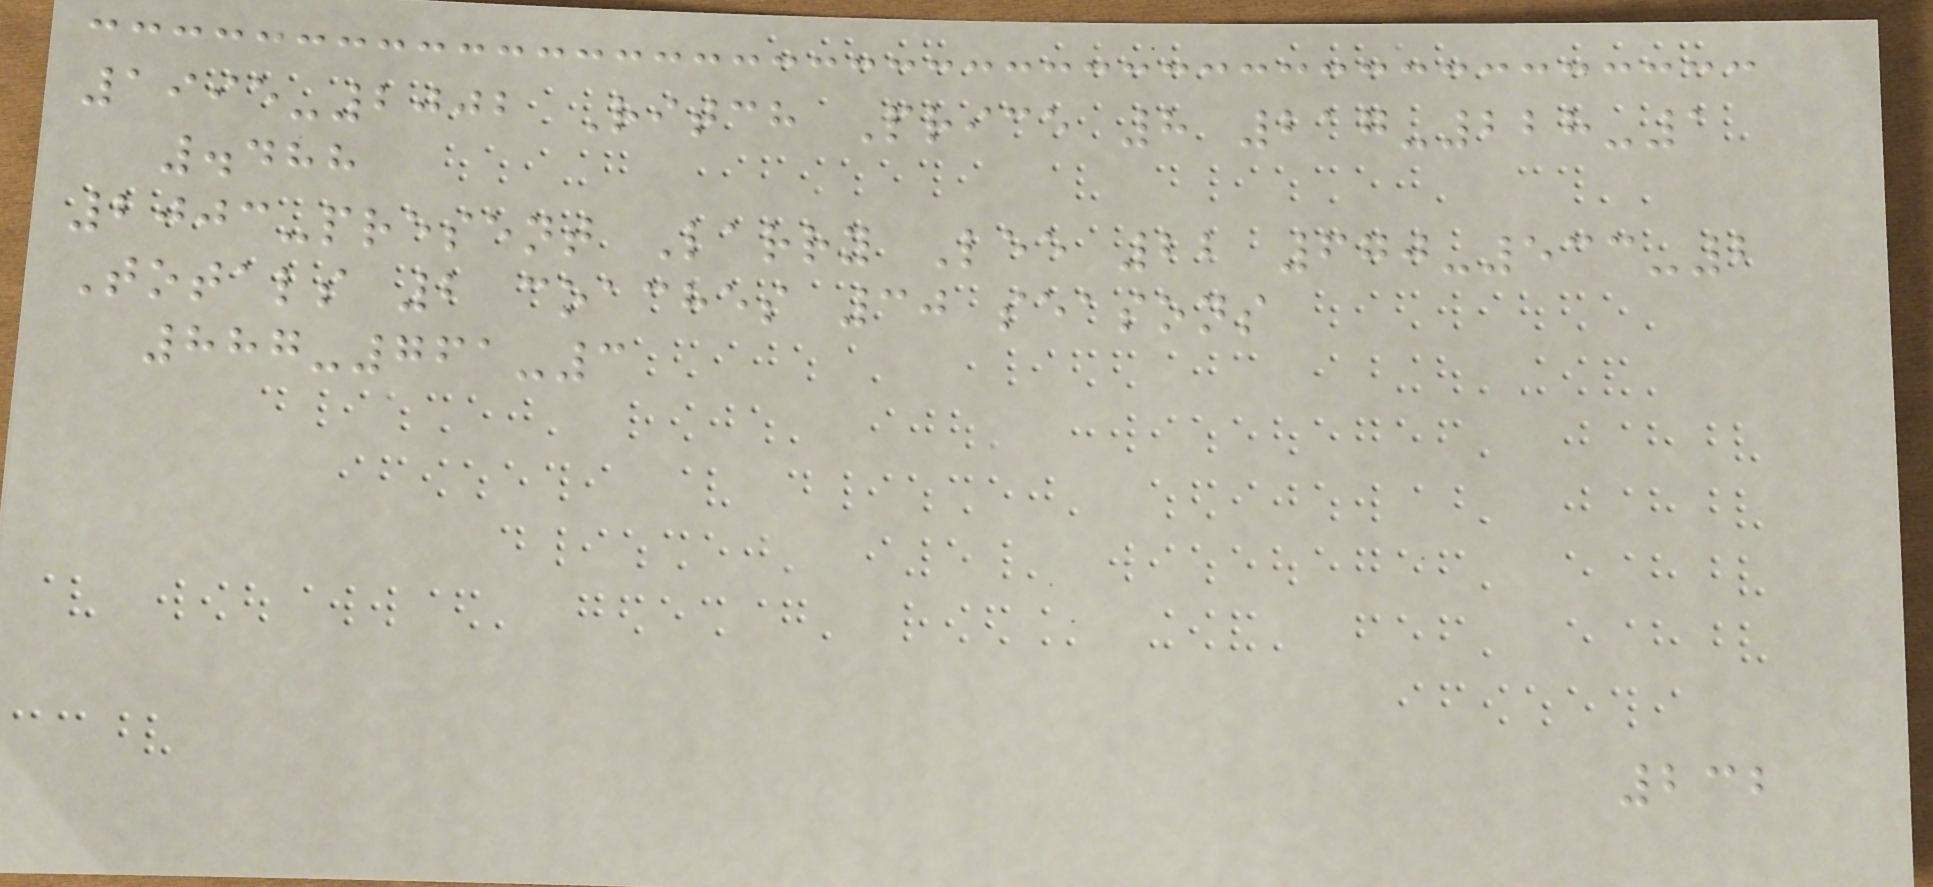1995-2002 Ritch Price 8 217-228-1
.488
2003-present Larry Lee 22 670-533-2
Totals 2 coaches 30 seasons
887-761-3
232
